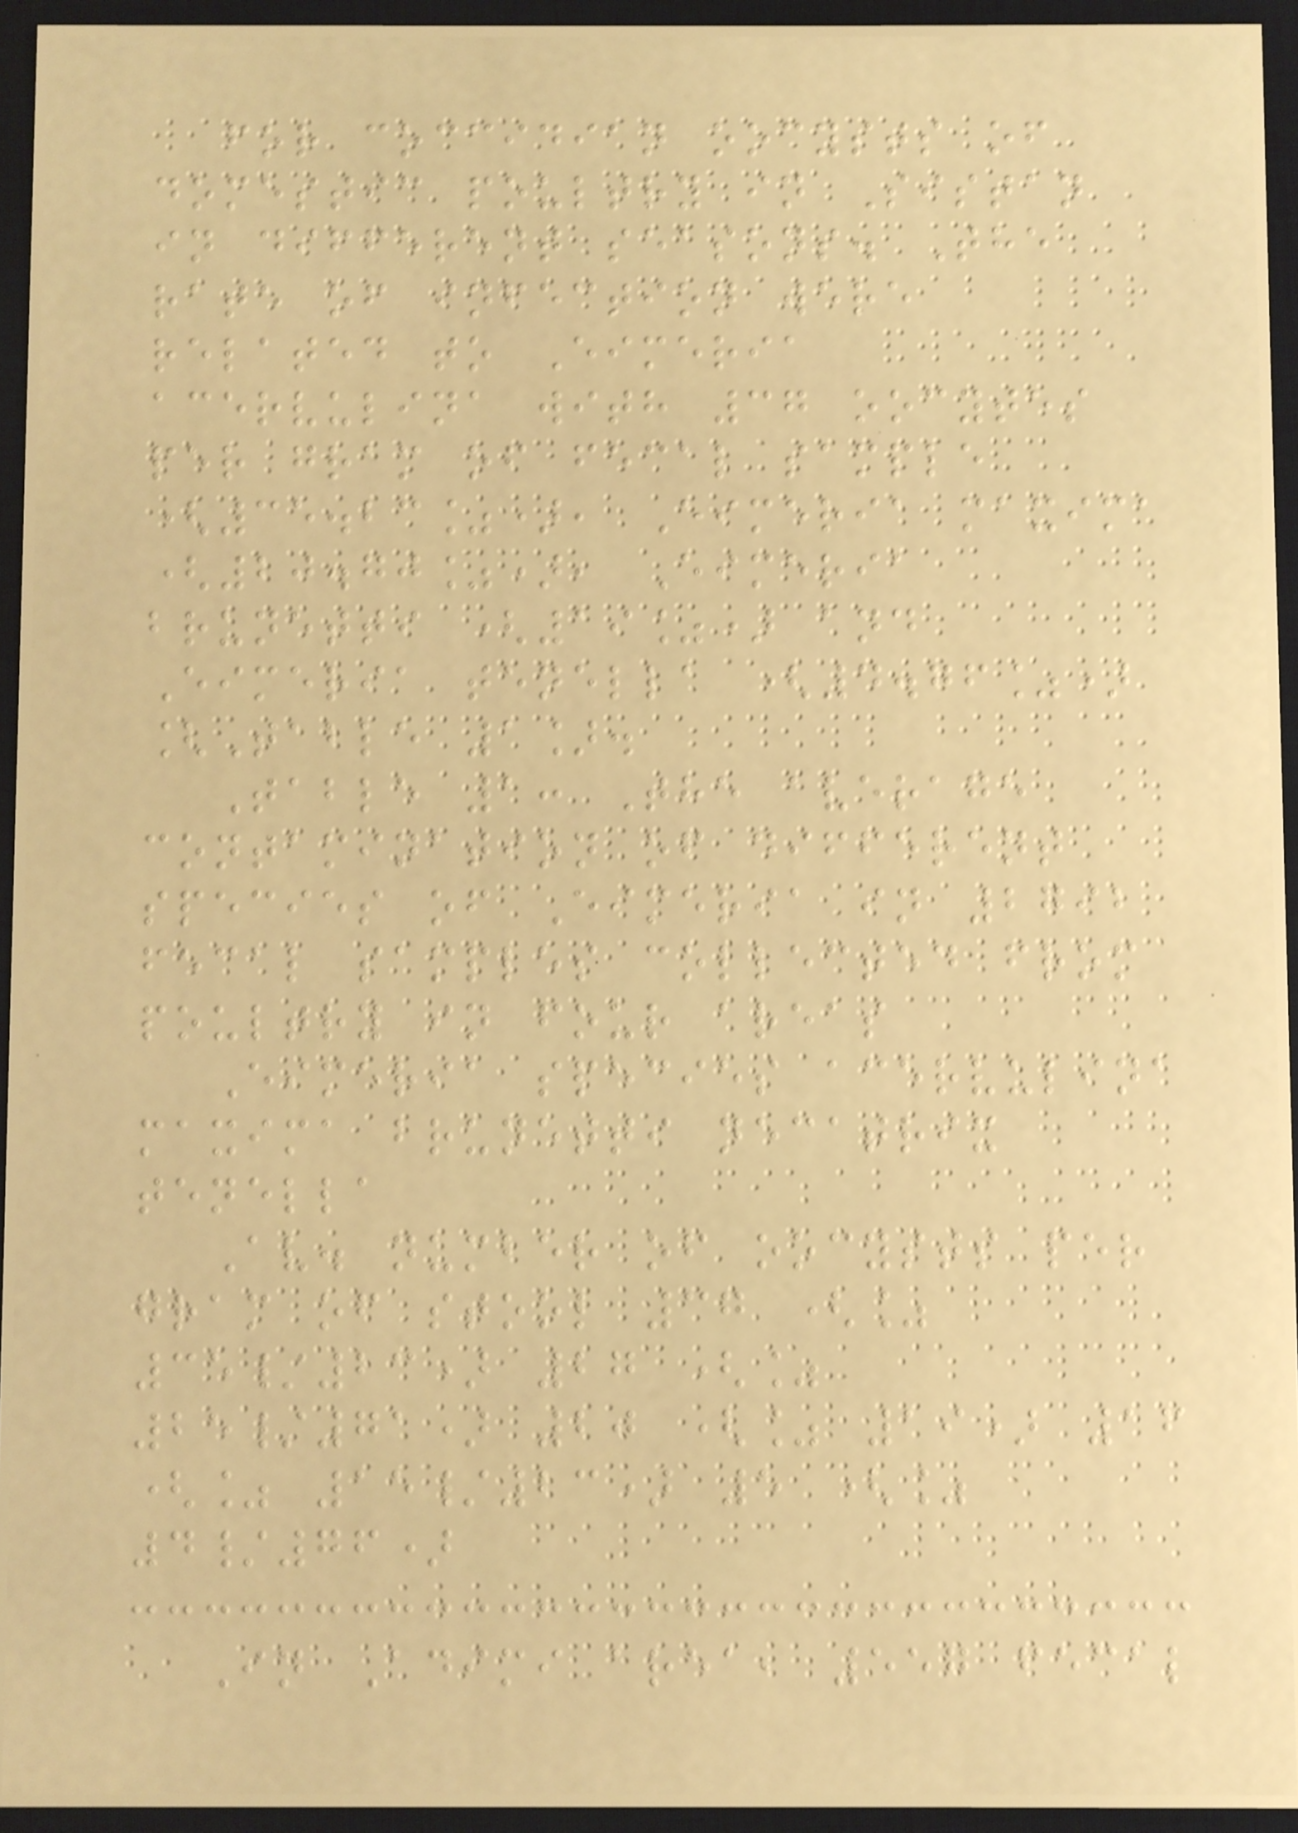for coccidian oocysts of
domestic poultry in Sistan
in different seasons. The
rate of infection were
related to Eimeria
acervulina with 37 oocytes
per gram of fecal sample
(35.23%), Eimeria maxima
(20.70%), Eimeria
brunetti (19%) and
Eimeria tenella (4.76%)
[Table 1].
Table 1: The average
contamination of different
species of Eimeria in 2792
fecal samples collected from
poultry in four areas
Eimeria species acervulina
maxima brunetti necatrix
tenella
Av. number of oocysts per
gram of stool 37 (%
35/23) 27 (%
25/71) 20 (% 19) 16
(% 15/23) 5 (%
4/76)
In Adimi area, 557 fecal
